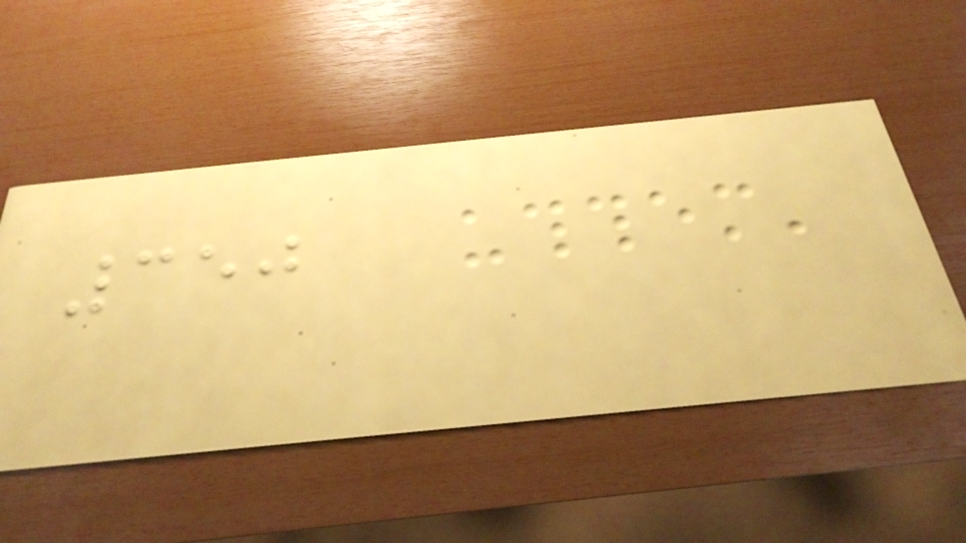350
